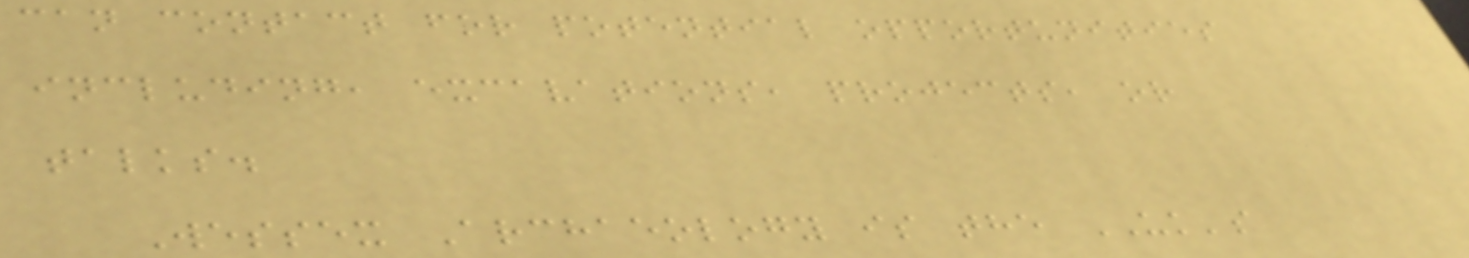can contact for potential opportunities
including, excavations, projects, or
talks.
Wessex Archaeology is the UK's
